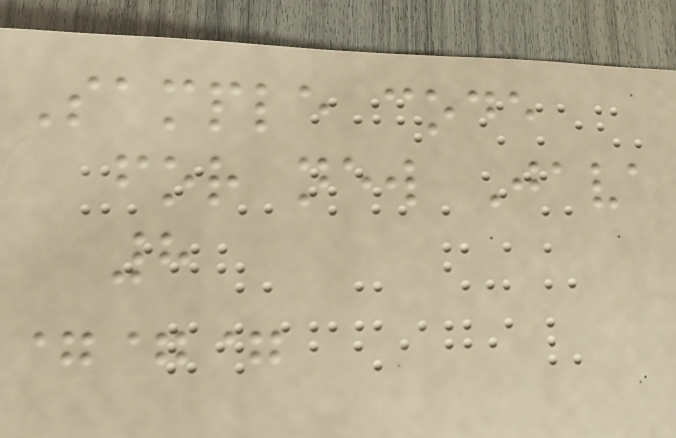Sample code
for new Java
8
===
